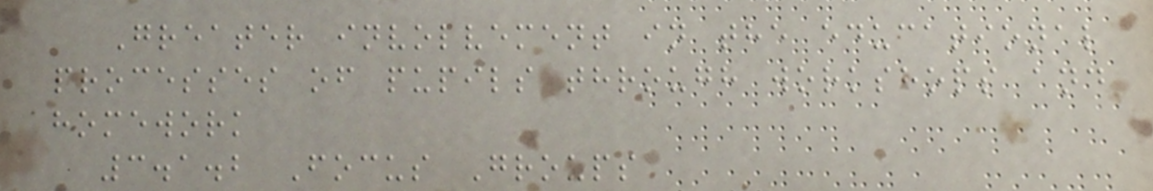Greater involvement in the educational
processes of pupils through workshops and
homework
3.1.2 Focus Groups
